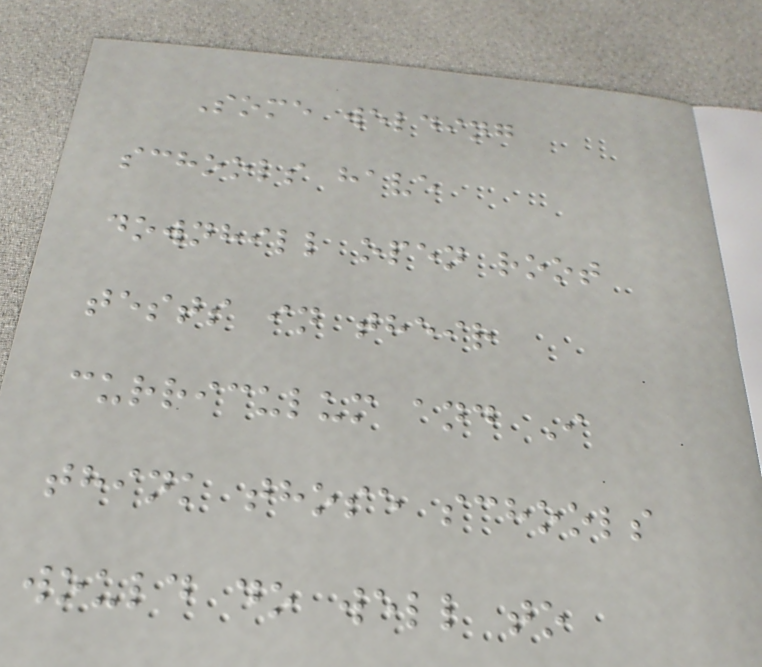Some welding
schools have
downhill open root
tests in their
curriculum and I
think those schools
would do well to
